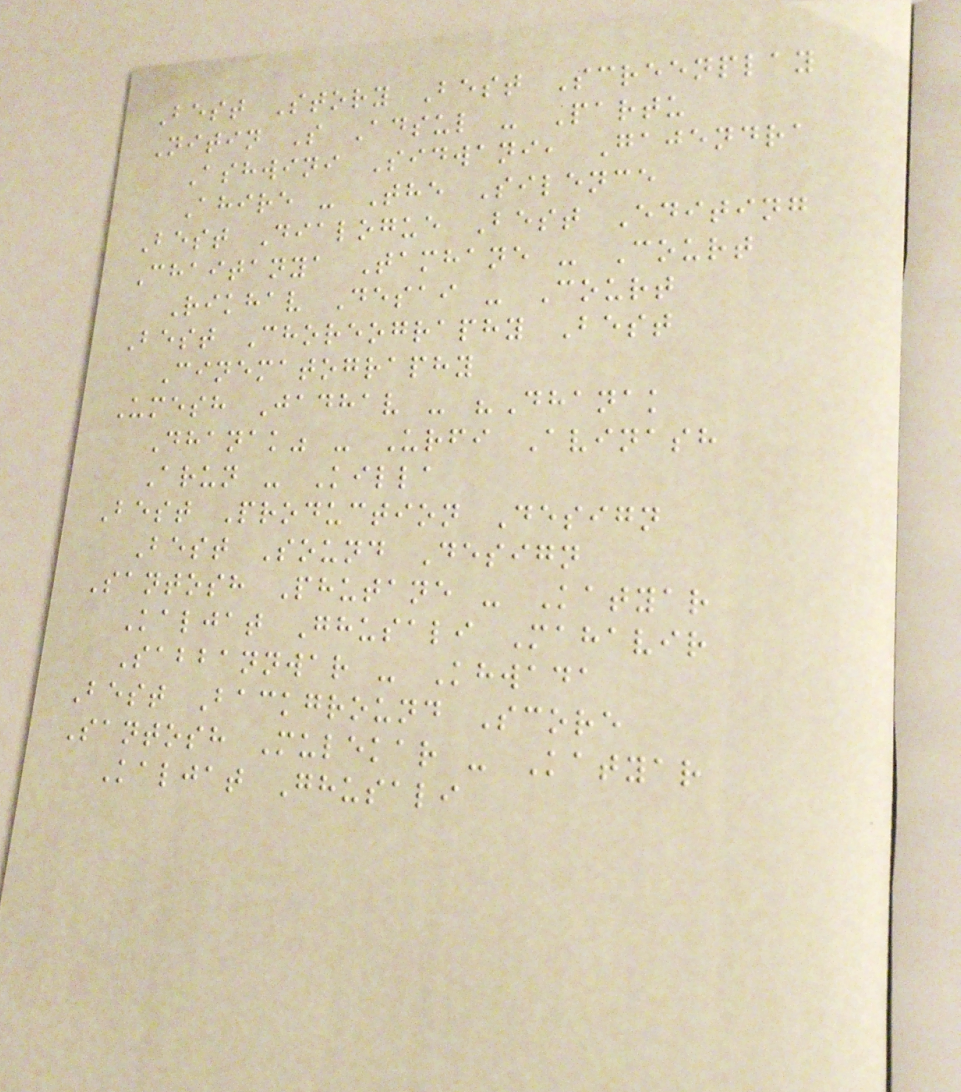Best Story Best Screenplay
Nitin S Adsul - Partu
Ashwini Sidwani, Gajendra
Ahire - The Silence
Best Dialogue Best Editing
Chaitanya Tamhane - Court
Rikhav Desai - Court
Best Choreography Best
Cinematography
Umesh Jadhav - "Dhanak
Dhanak" - Urfi Avinash
Arun - Killa
Best Production Design
Best Sound Design
Santosh Phutane - Katyar
Kaljat Ghusali Mahavir
Sabbannwar - Khwada
Best Background Score
Santosh Mulekar - Katyar
Kaljat Ghusali
